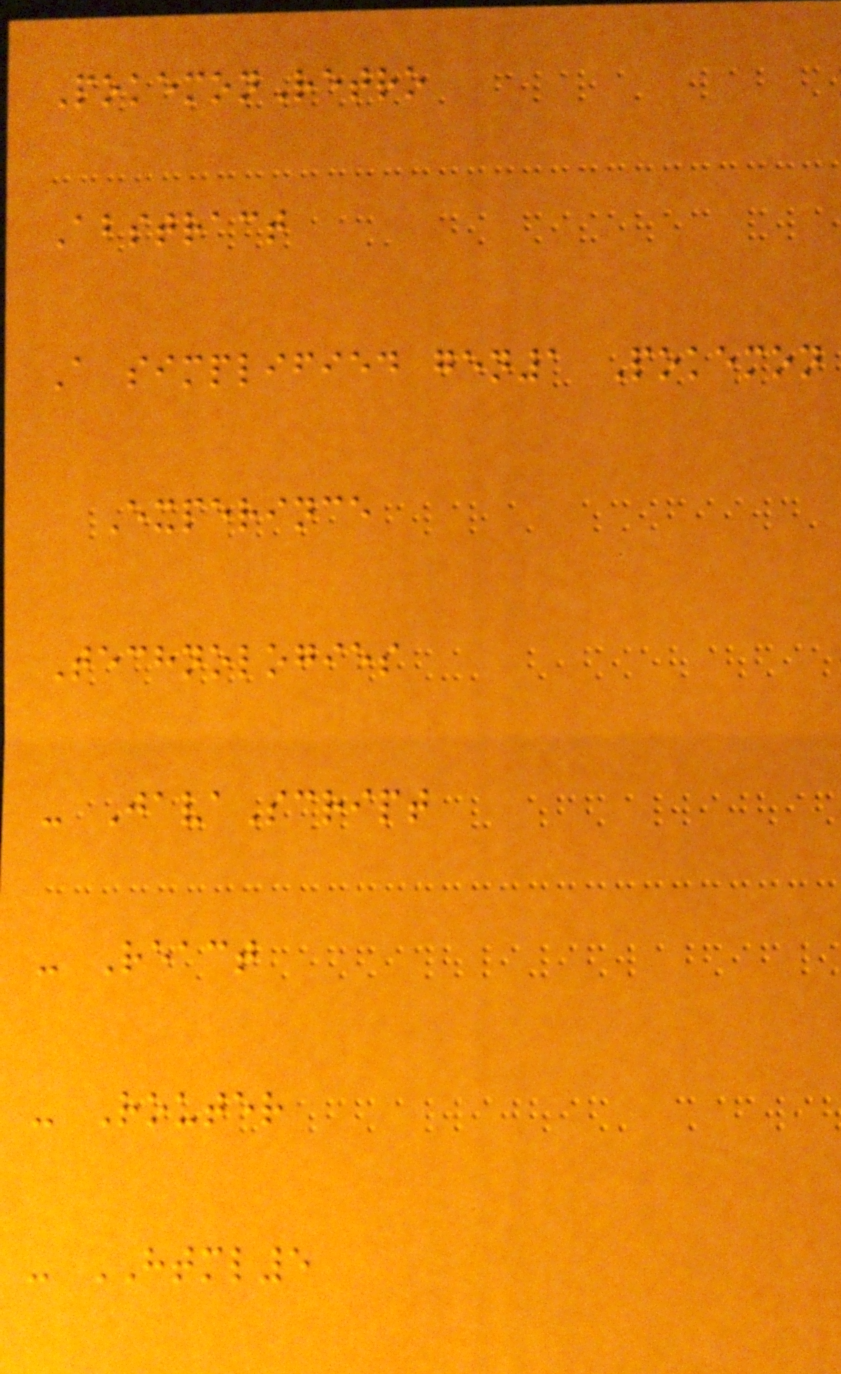PokemonRetro
Abstract
A simplified gen1 Pokemon
Experince
Technologies
- JavaScript
- React
- Router
- HTML5
